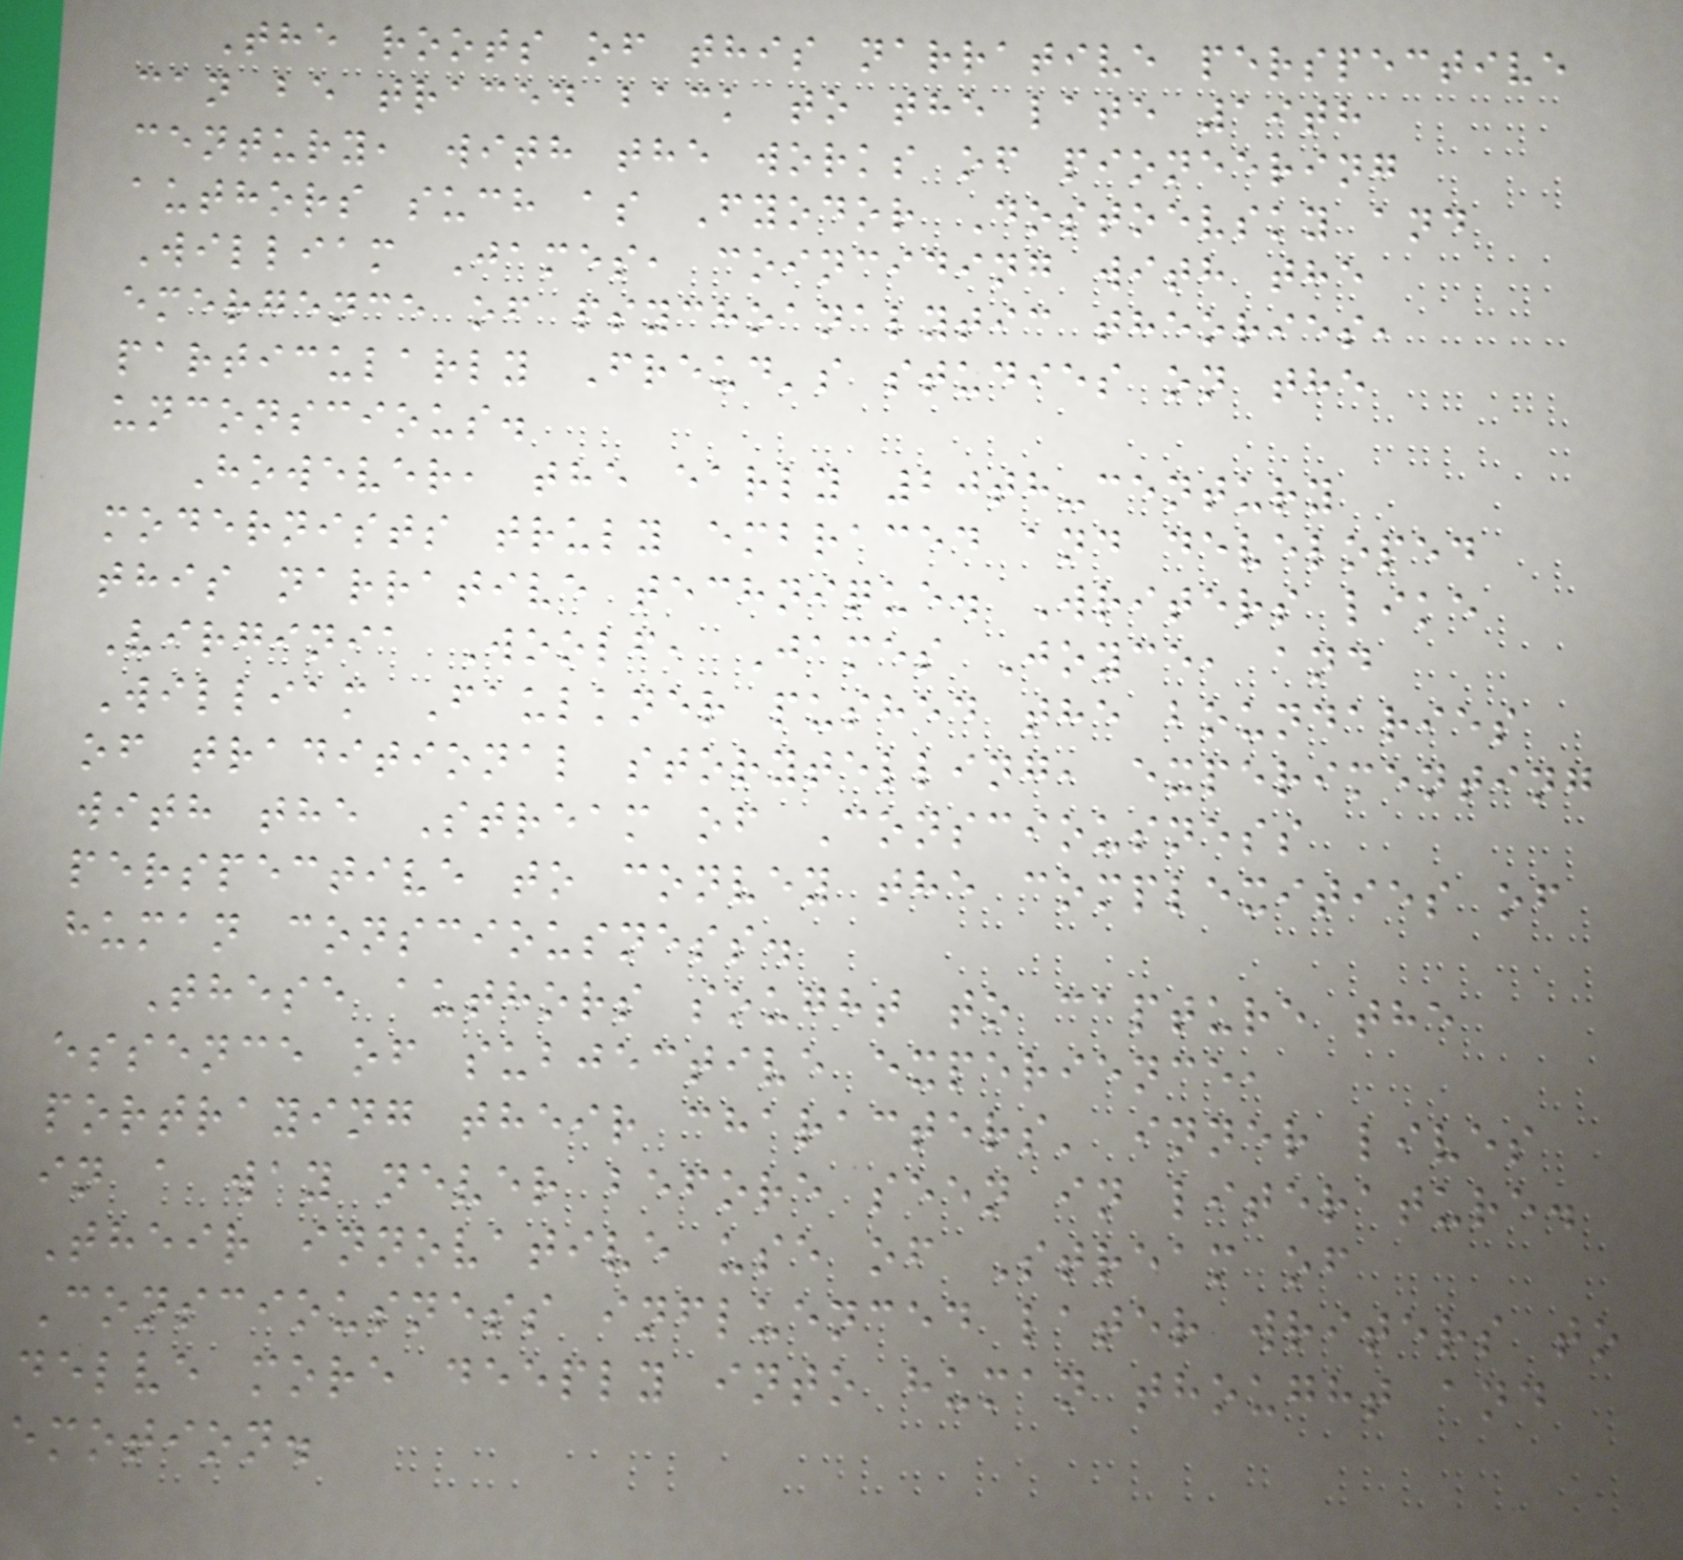The roots of this narrative perspective
can be traced back to the late 19th
century, with the works of pioneering
authors such as Fyodor Dostoevsky and
William James, coinciding with the
emergence of psychoanalytic theories,
particularly Freud's studies on the
unconscious.
However, the early 20th-century
modernists truly embraced and developed
this narrative technique. Writers like
Virginia Woolf, James Joyce, and
William Faulkner pushed the boundaries
of traditional storytelling, experimenting
with the Stream of Consciousness
perspective to convey the complexities of
human consciousness.
These authors sought to capture the
essence of subjective experience,
portraying their characters' inner lives
in a way never before seen in literature.
Their innovative use of Stream of
Consciousness influenced later writers to
delve more deeply into human thought and
emotion.
